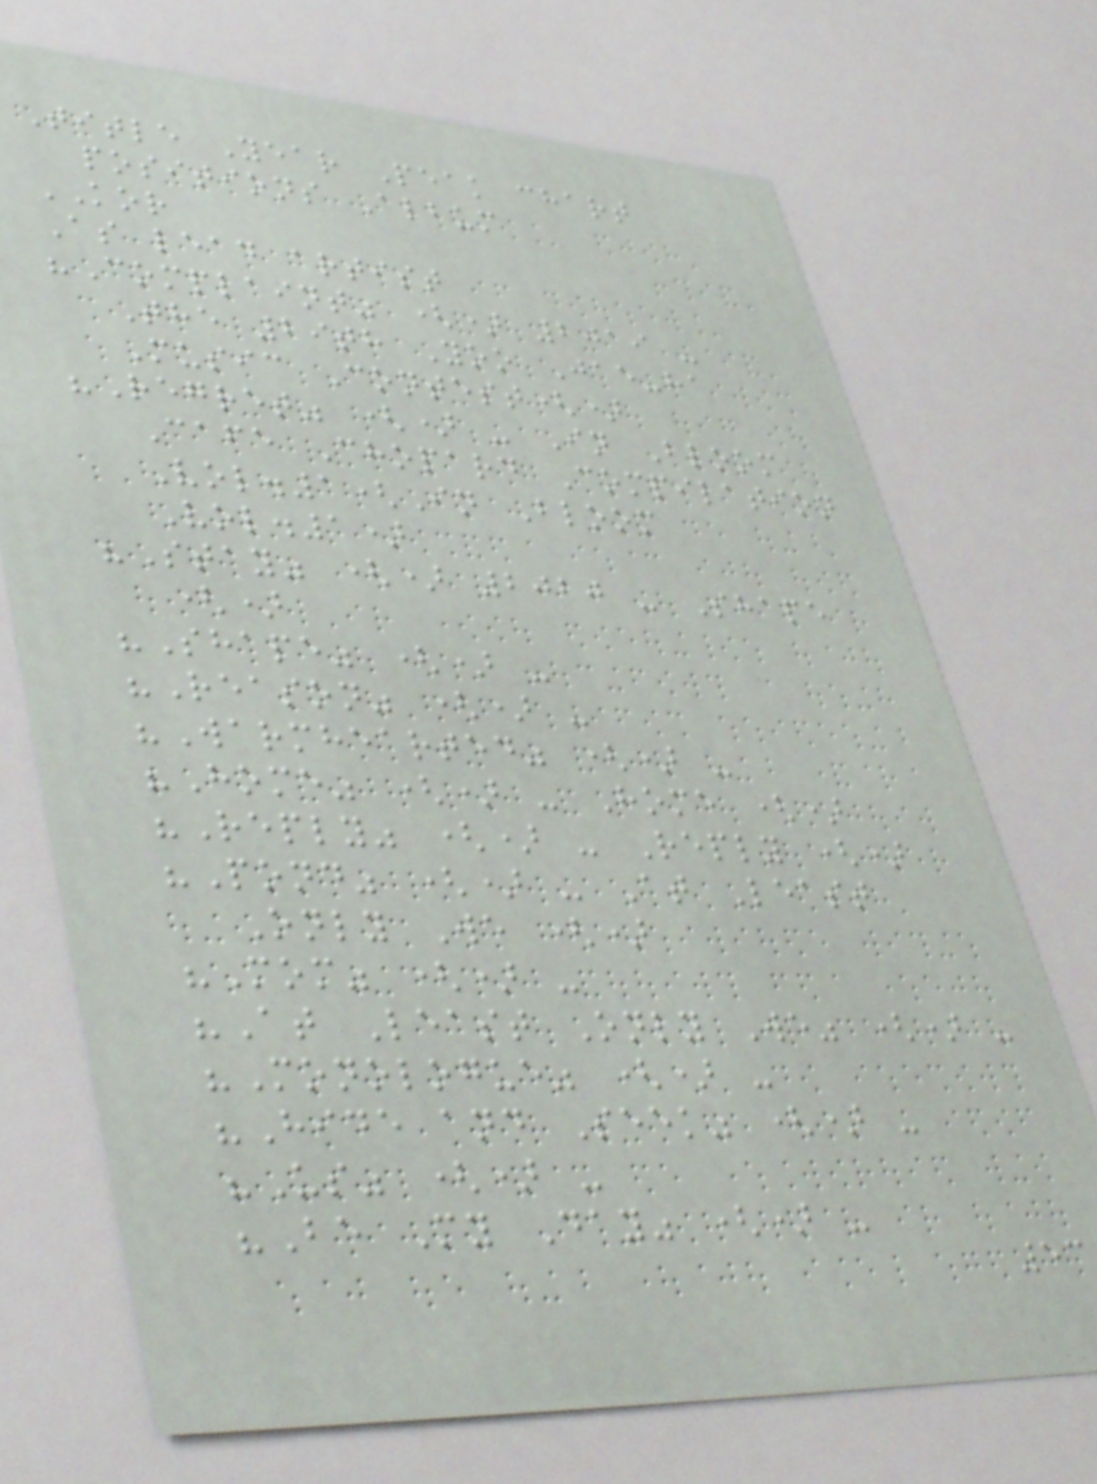Title Year Peak chart
positions Album
KOR
As lead artist
"Complaint" () 2019 -
The 29th Yoo Jae-ha
Music Contest()
"Regret" () - In Bloom
Cafe Chopard Compilation
Vol.1(In Bloom
Vol.1)
"Stay" () 2020 - Shape
()
"Shape" () -
"Reason" () -
"Warmhearted" () -
"Home" () - Home ()
"Reply" () - Reply ()
"Pond" () - At Least
Only We ()
"Mom" () -
"At Least Only We" () -
"Monologue" () -
"Hide and Seek" () -
"Us" () -
"Be My Day" () -
53
